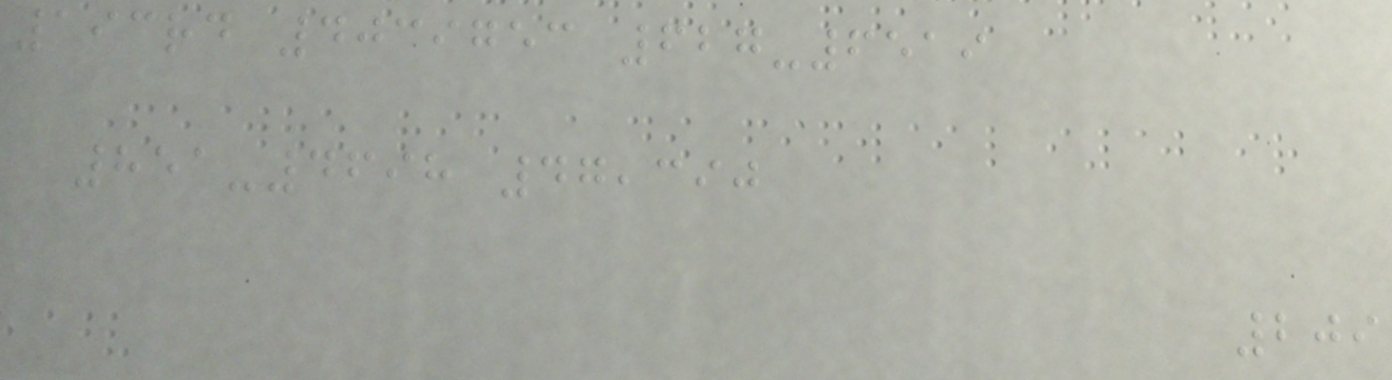193rd 4039753 627-6519
851-4698 47,390
209
